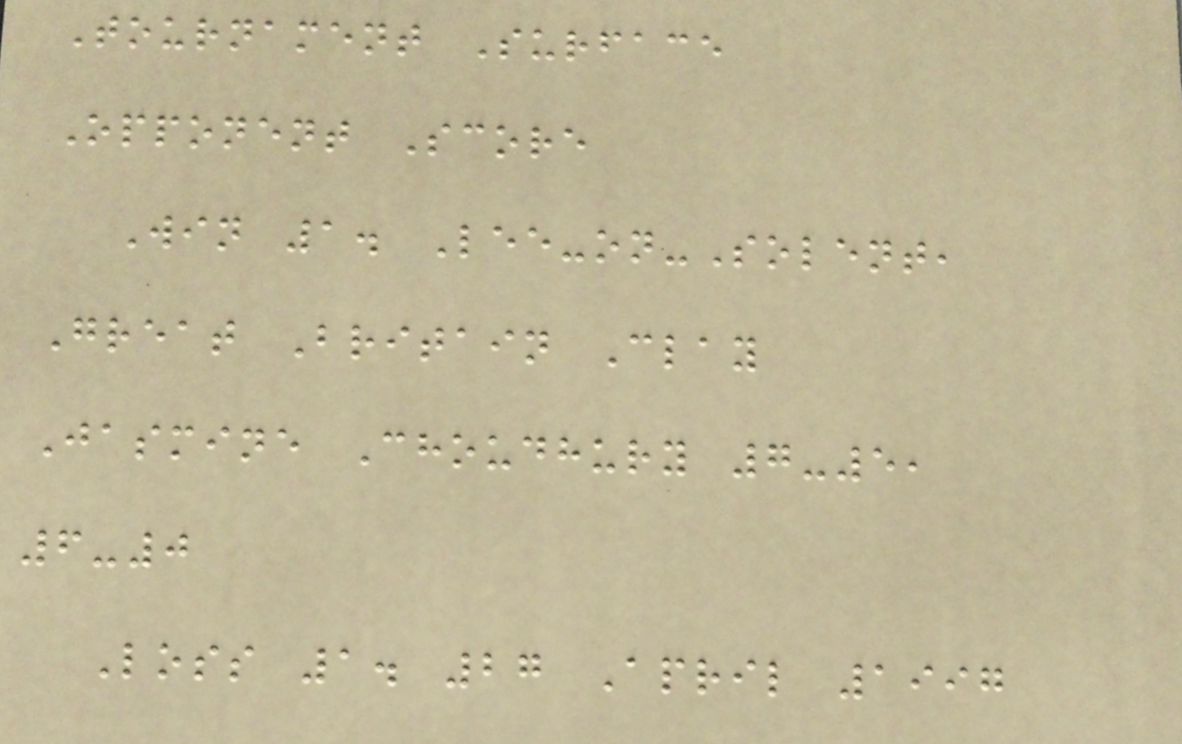Tournament Surface
Opponent Score
Win 1. Lee-on-Solent,
Great Britain Clay
Jasmine Choudhury 7-5,
6-0
Loss 1. 27 April 1997
